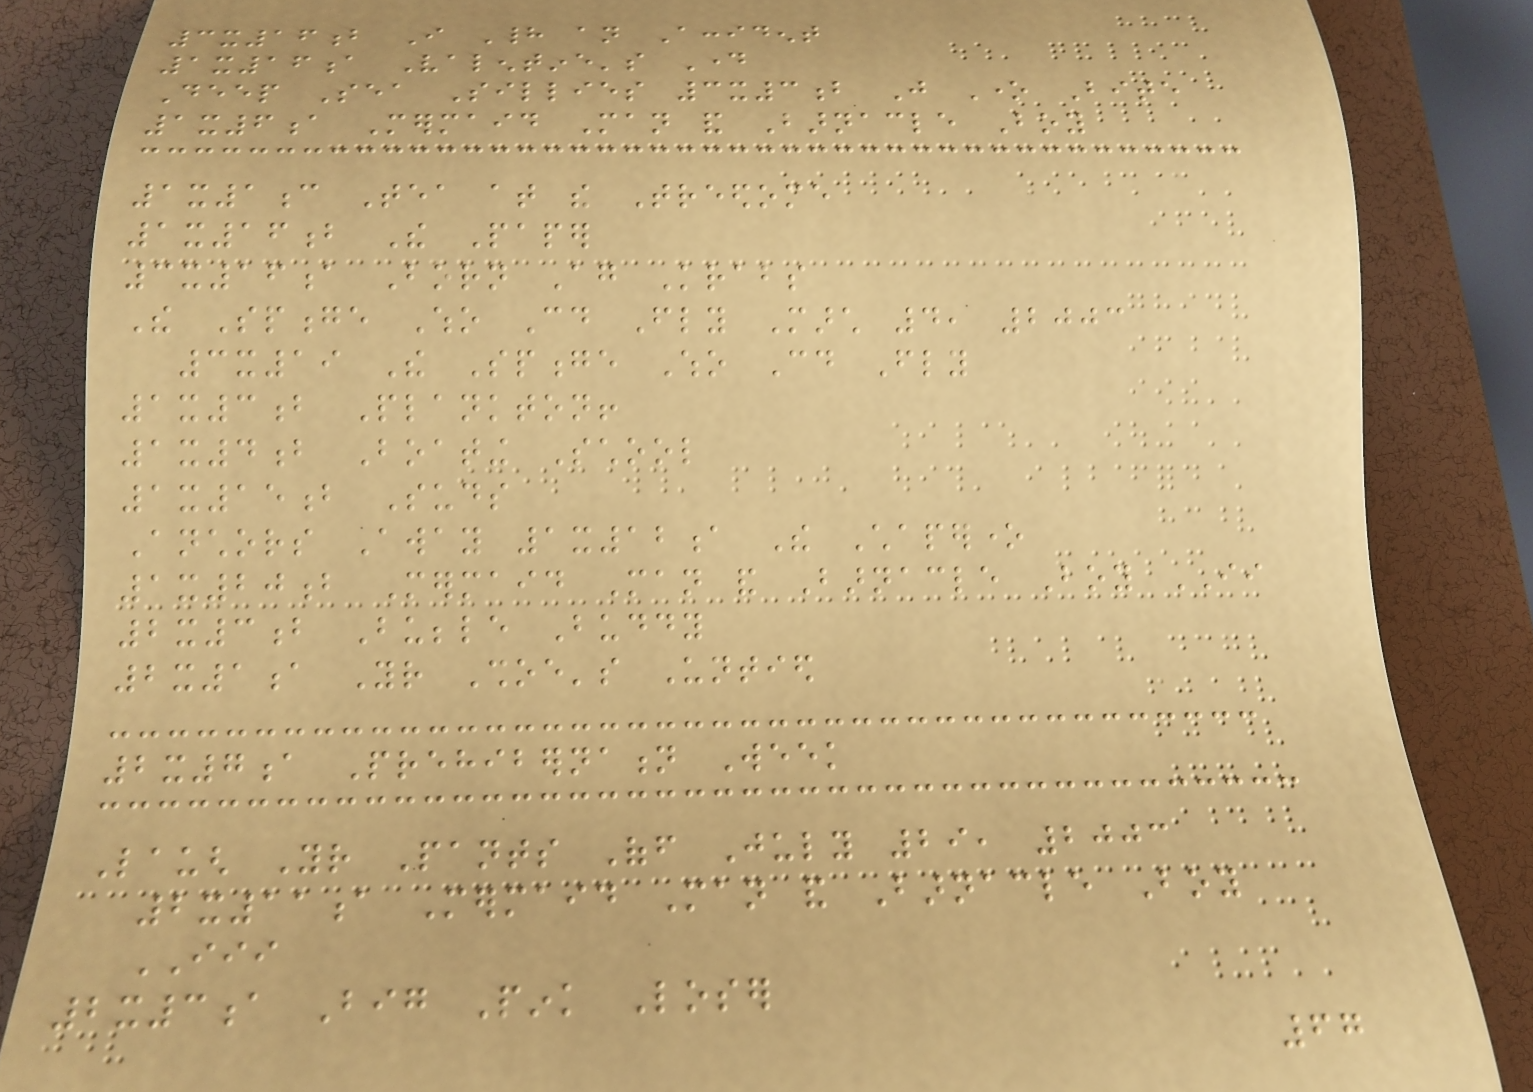3x16b I Had an Accident
1x16a Valentine's Day
Deep Sea Sillies 3x3b Just One Bite
1x6a Mermaid Man and Barnacle Boy
1x1c Tea at the Treedome
1x16b The Paper
3x16a Born Again Krabs
The Sponge Who Could Fly March 4, 2003
3x19 The Sponge Who Could Fly
1x3b Plankton!
1x4b Boating School
1x15b Suds
Anchors Away 1x12a The Chaperone
1x20b Mermaid Man and Barnacle Boy II
2x3b Bubble Buddy
2x1a Your Shoe's Untied
2x7a Prehibernation Week
Laugh Your Pants Off July 29, 2003
2x11a Mermaid Man and Barnacle Boy
III
2x3a Big Pink Loser
67
